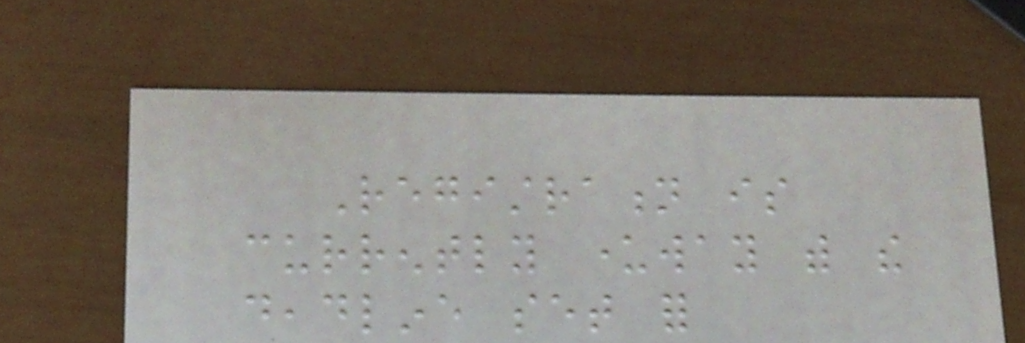Registration is
currently underway with the
deadline set for
